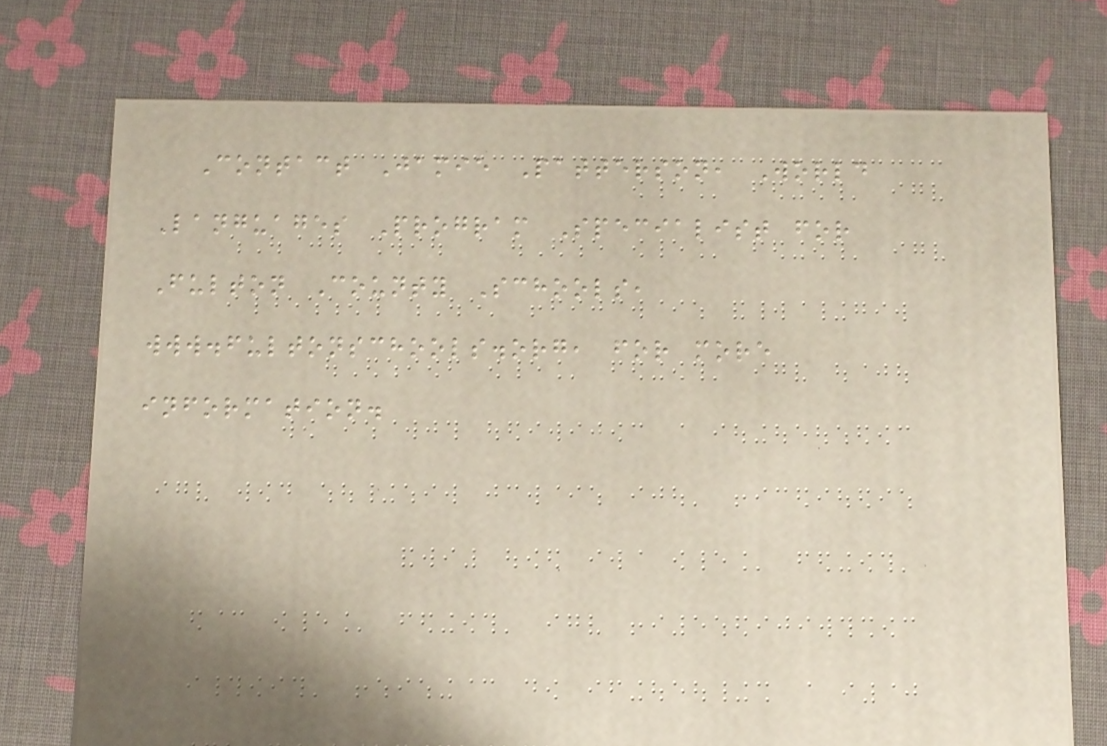Contact Jamie Patterson, World
Languages Program Specialist for
Fulton County Schools,
www.fultonschools.org, for more
information.
